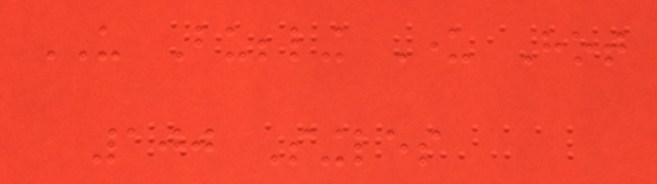US Bubbling Under Hot
100 Singles
